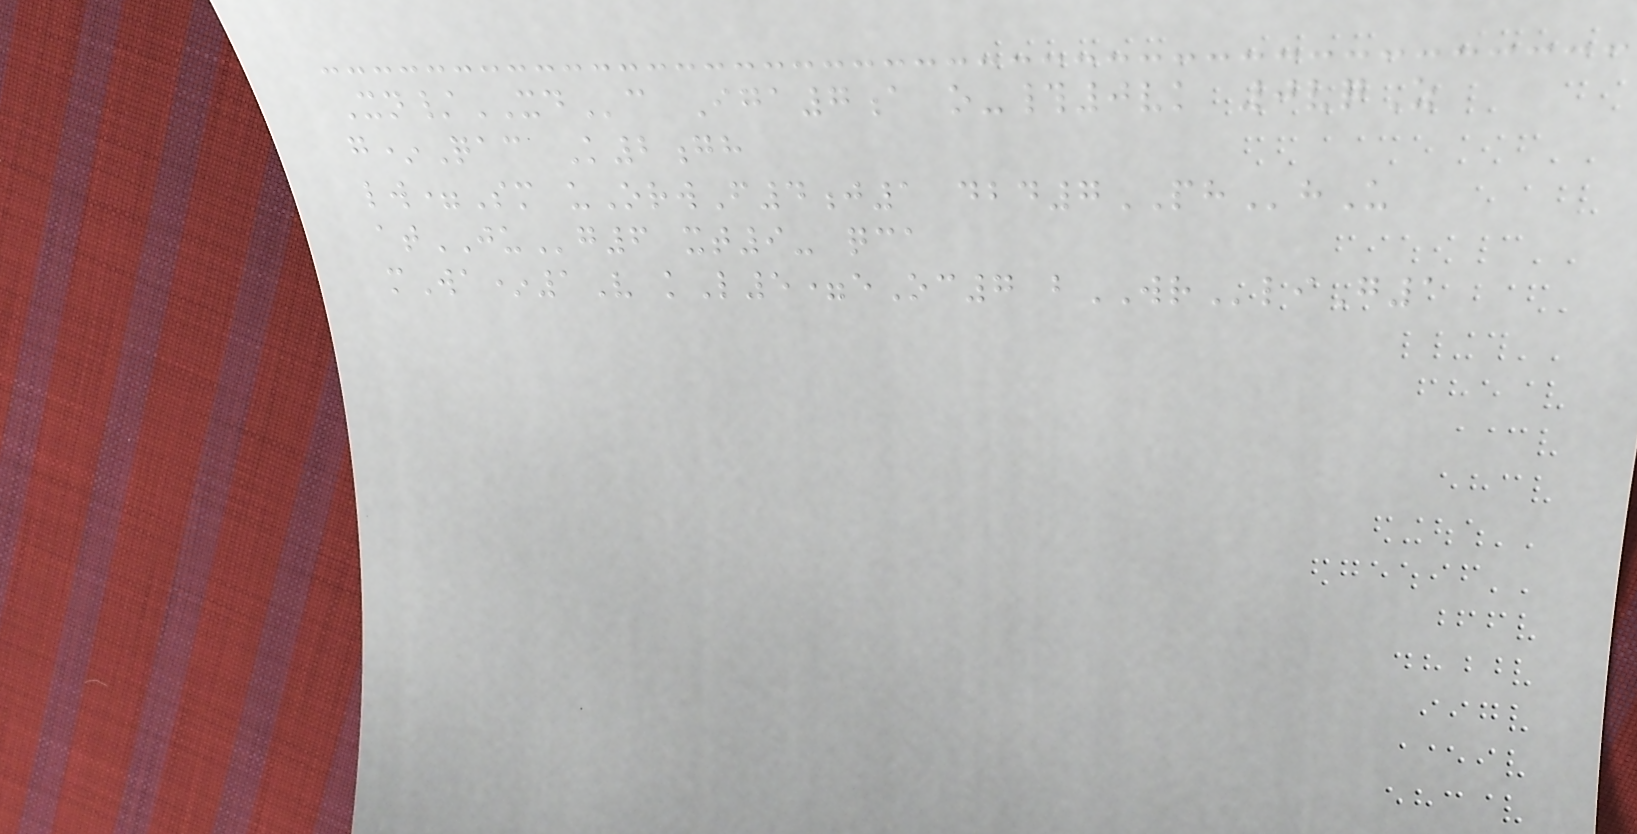Xn/XDc Iga7a o-#0vk 0vqZ
g*Qac K2gh
lw=Sm uOrwF4j1 dbd7PHhU
atJUg6 xt9- qca
mWa*1V kL5=eOc7 bWRliG1
